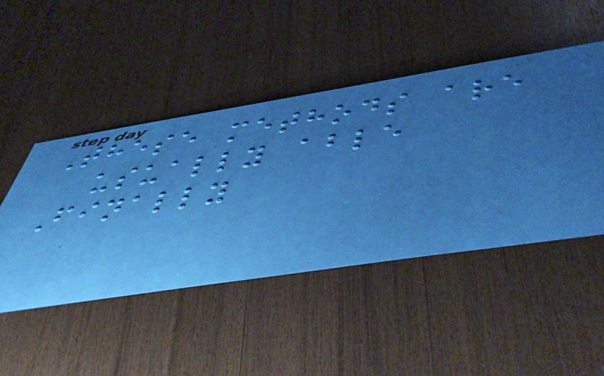These methods are
usually able
Finally
